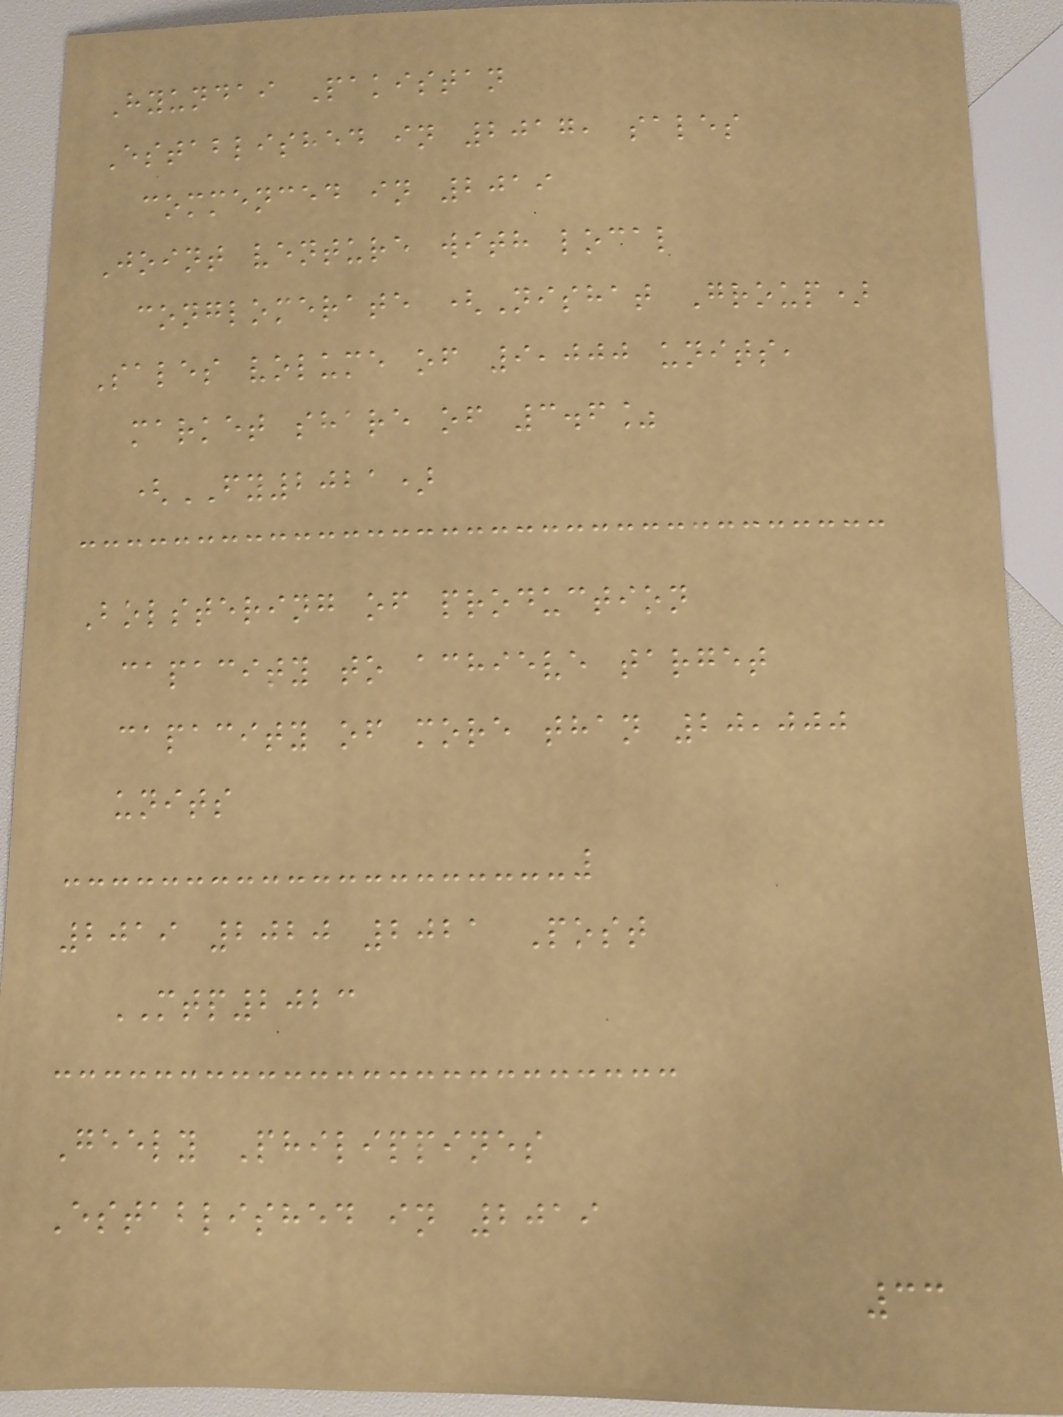Hyundai Pakistan
Established in 2017, sales
commenced in 2019
Joint venture with local
conglomerate (Nishat Group)
Sales volume of 9,000 units,
market share of 3.6%
(FY2021)
Bolstering of production
capacity to achieve target
capacity of more than 20,000
units
2019 2020 2021 Post
MTP2023
Geely Philippines
Established in 2019
33
